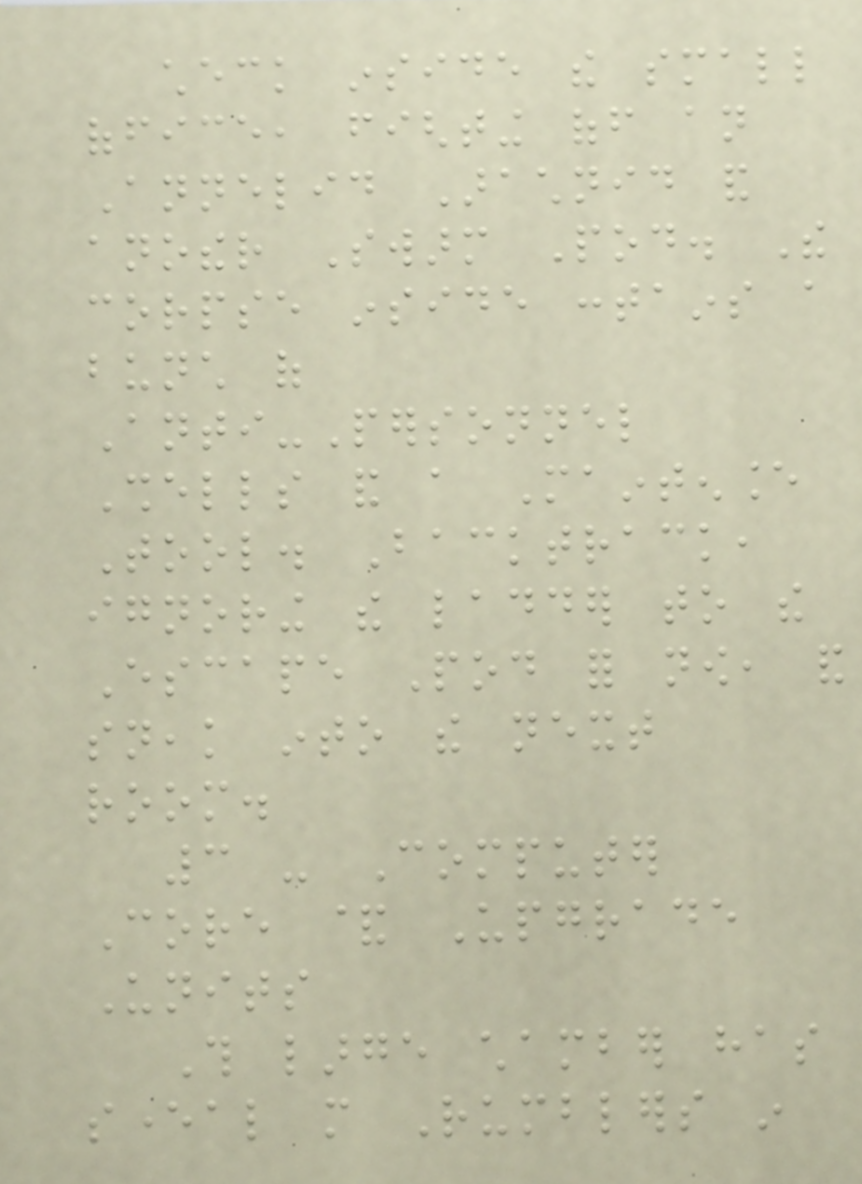check inside the small
office, fighting off an
Annelid Arachnid and
another Swarm Pod. The
corpse inside contains a
bunch of
Anti-Personnel
Shells and a Maintenance
Tool. Backtrack,
ignoring the ladder to the
Escape Pod for now, and
sneak into the next
room.
3 - Computer
Core & Upgrade
Units
This large chamber has
several more Rumblers in
